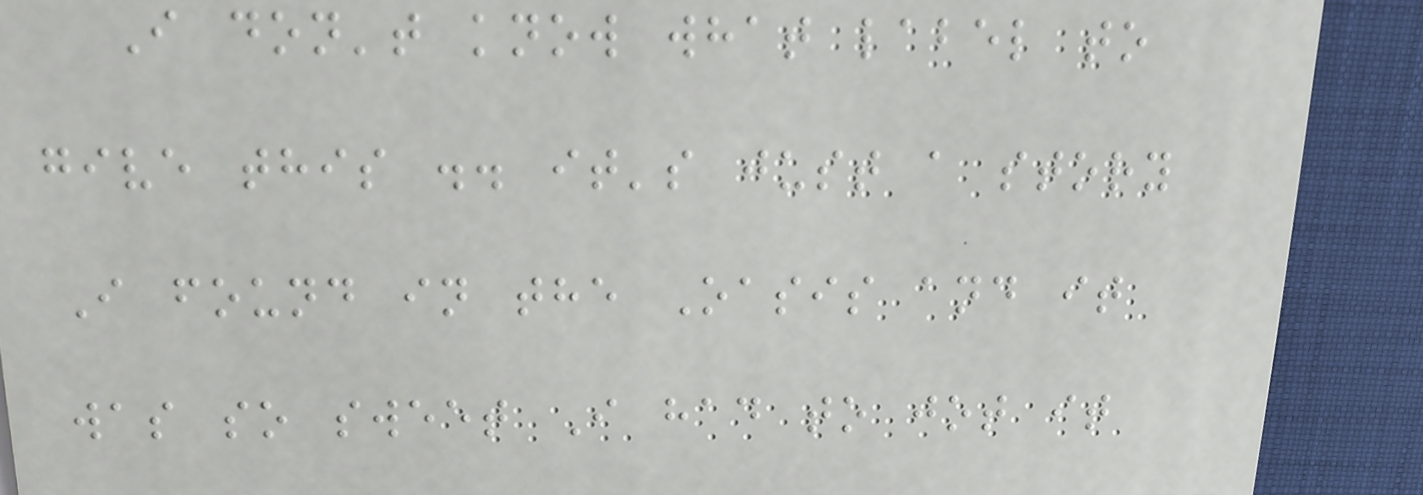I don't know what label to
give this .. it's just a story
I found in the Oasis and it
was so sweet I had to jot it
